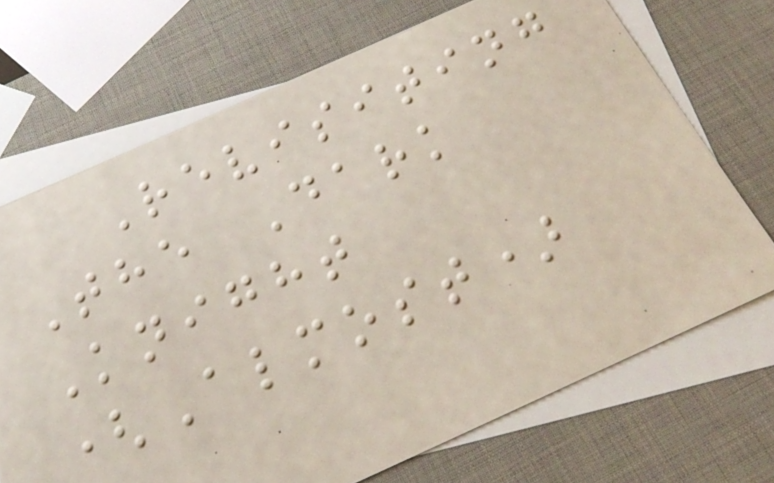Revisiting
The Dark
Knight
(Almost)
